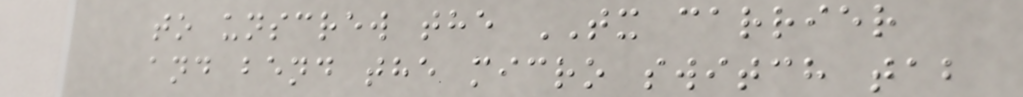to unscrew the TX carrier
and bend the micro switch tab
